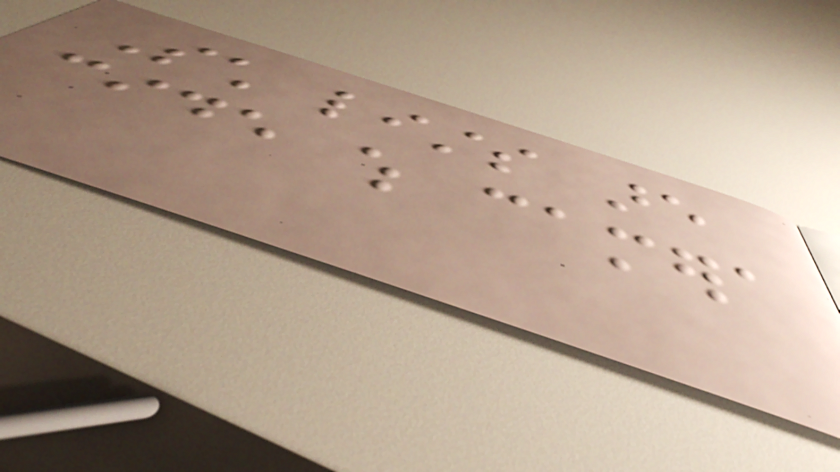Such lists are
cide which camera
